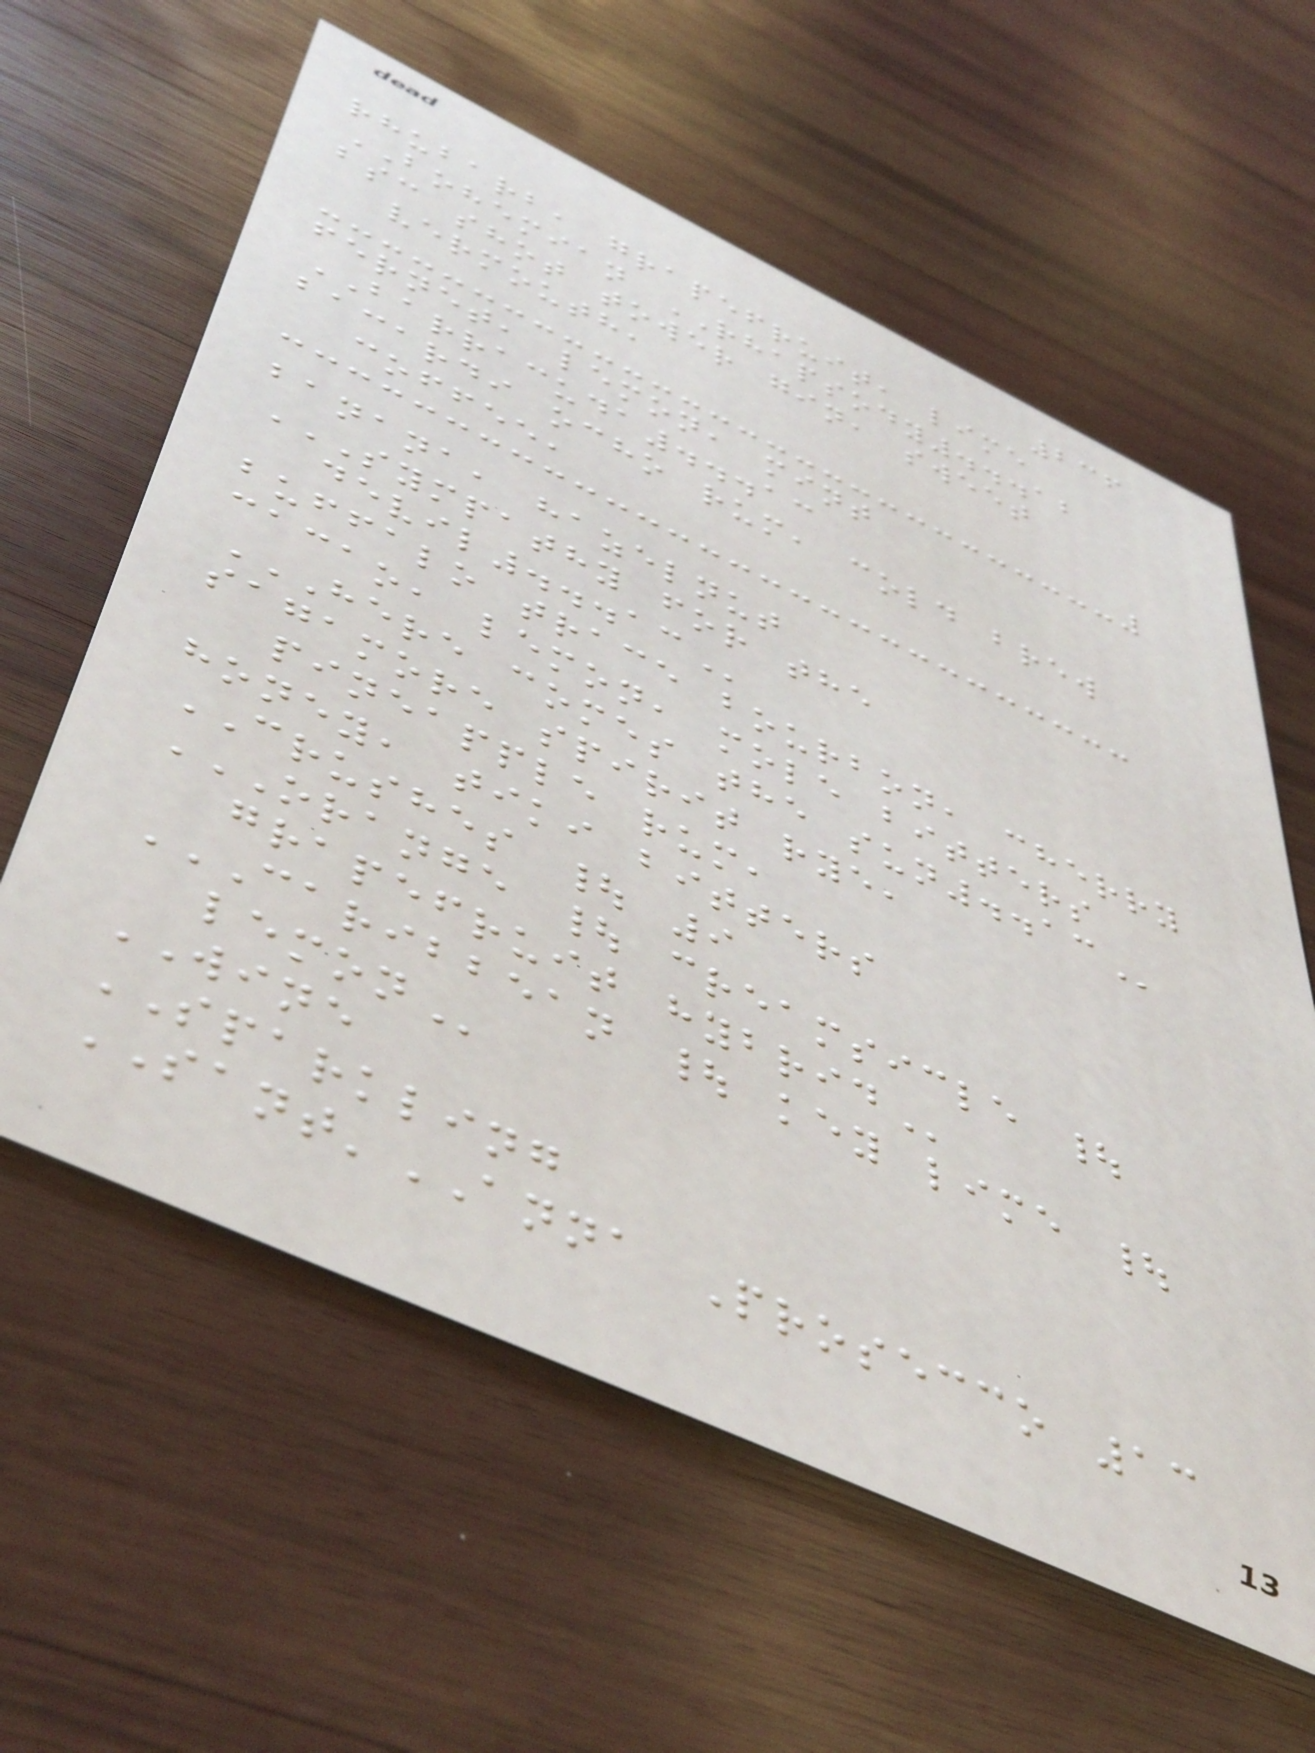236
rhubarb, grapefruit, lime
BOHEMIAN RHAPSODY...12
bsc shot tower gin, sweet
vermouth,
fernet, lemon, mint
BARRACUDA...13
bacardi ocho rum, cold brew
coffee,
banana, hazelnut
SYMPATHY FOR THE
DEVIL...13
buffalo trace bourbon, cherry
cacao, lemon, mole bitters
HERE COMES THE SUN..13
sagamore spirit rye,
pineapple rum,
honey, tiki bitters
CRUSHES | 9
ORANGE | CREAMSICLE |
GRAPEFRUIT HYBRID
CARIBBEAN | KEY LIME |
LEMON
WINE
SPARKLING
SANT'ANNA Prosecco 13
